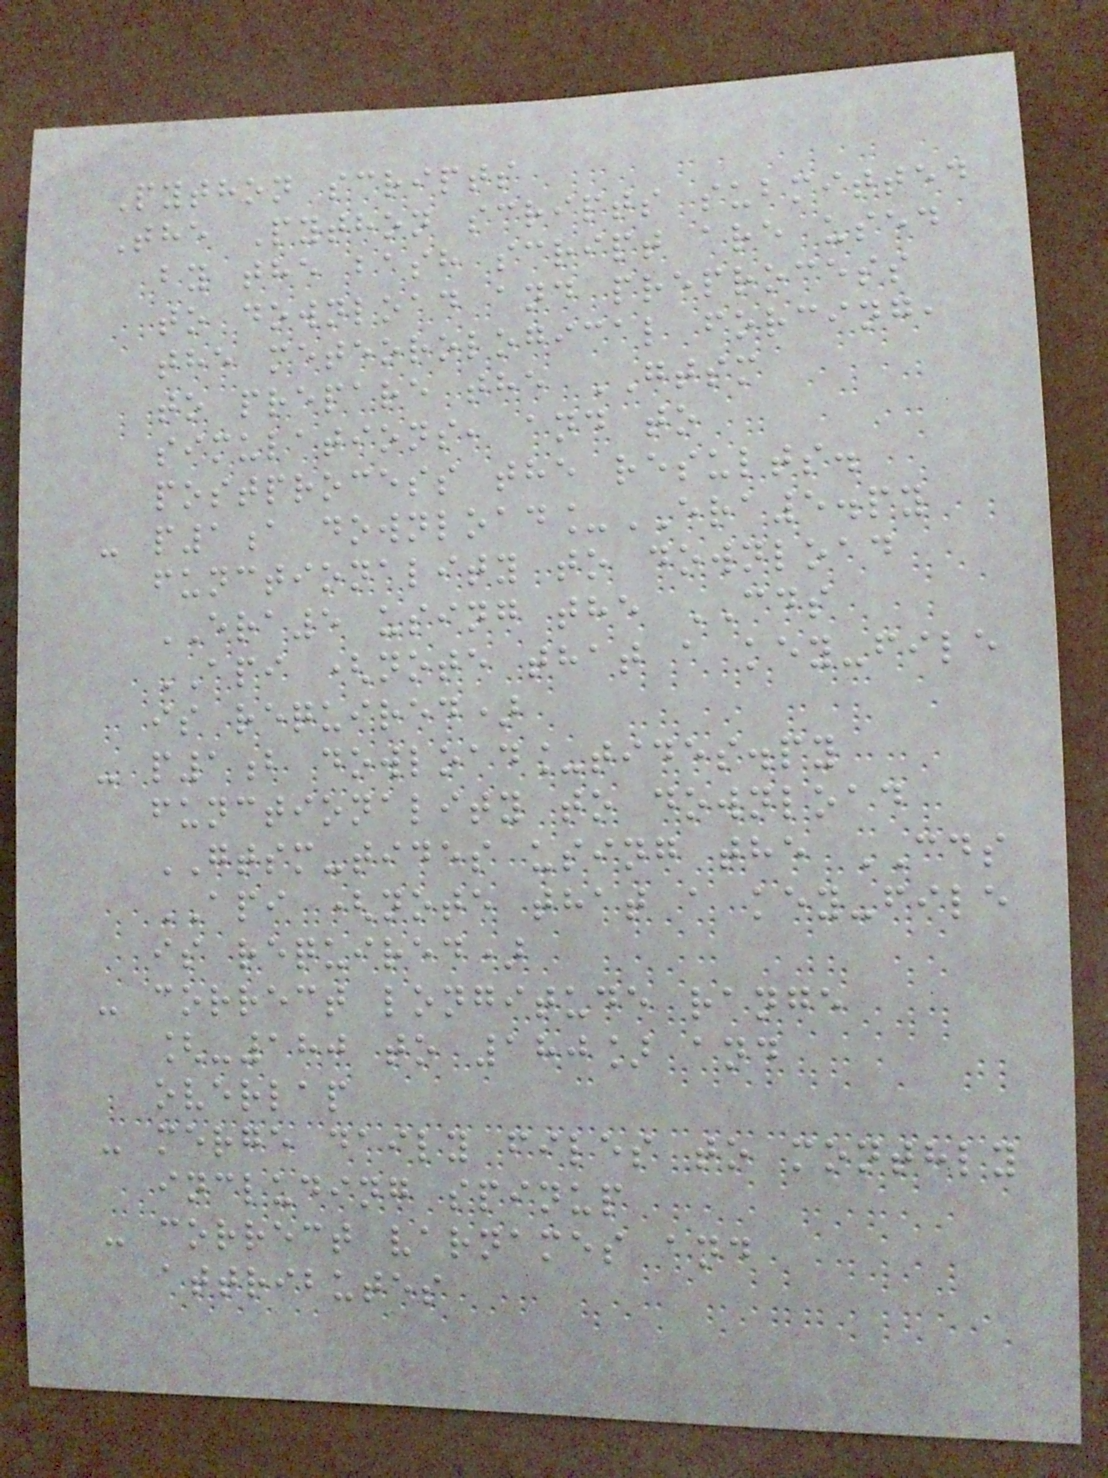Python scripts
The Python scripts submitted
by the bash script are used
to download and preprocess
the meteorological forcing,
to prepare the GTSM
simulations, and to
postprocess the results.
- p1a download_ERA5.py
functionality to download
ERA5 using the CDS
API (note that a key-file
is required)
- p1b dowload_tides.py
functionality to download
GTSM-tides using the CDS
API (note that a key-file
is required)
- correct longitude range
[-180 to 180] and
overlap
- merge daily files to monthly
including spinup
- correct varnames and
attributes
